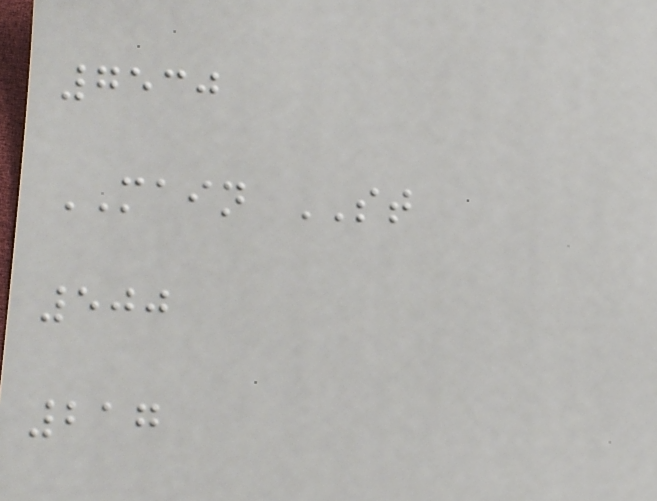7530
MAIN ST
500
217
